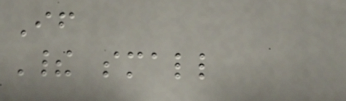If
Their small
